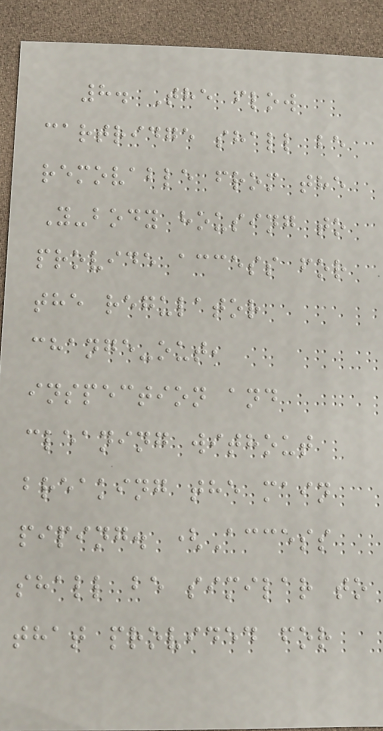8. The flow
cartridge shall be
removable from the
Y-body housing to
provide access for
the regulator
change-out,
inspection and
cleaning without
breaking the main
piping. (Access
shall be similar to
that provided for
